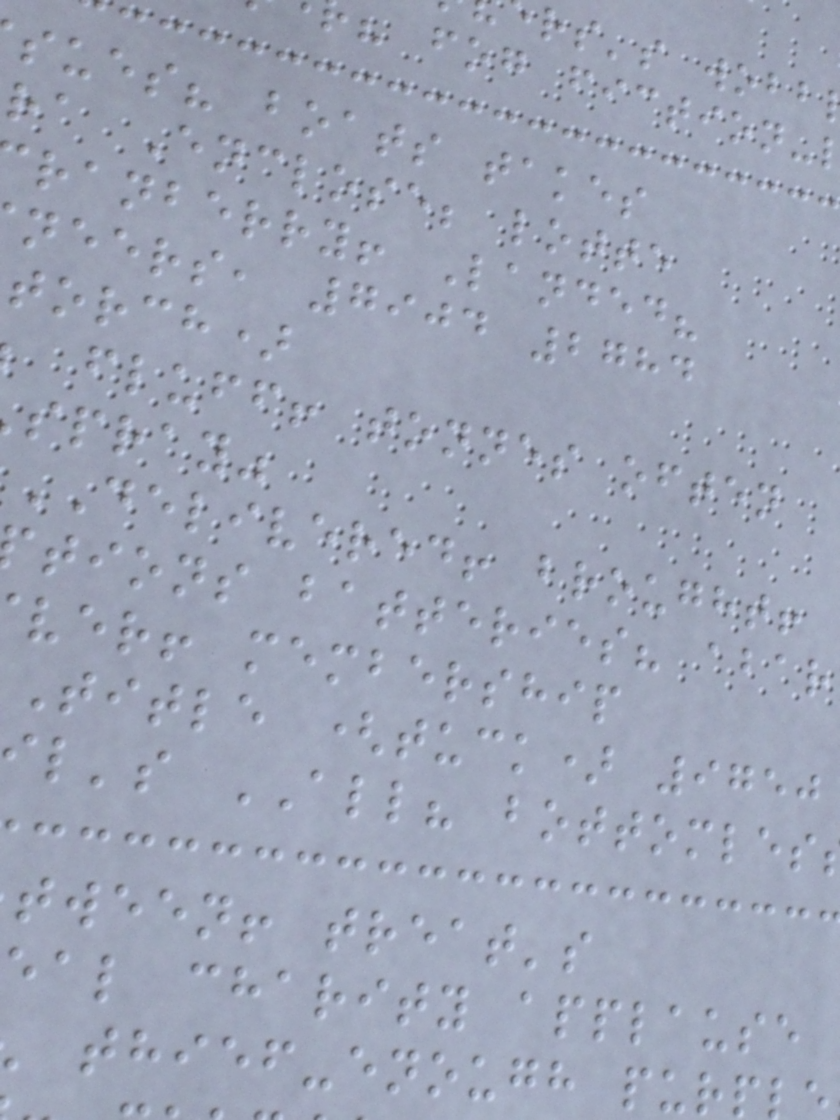rs's wobb
fog fiction-
sues? boats takes
ra Enclose; lotte
ranberry! Landed?
neers, 7904 2784
torch)
fluff! tonnes often
spray"
DELIVERED! brought!
tions batteries? abar
ver! membership
Title (tuck) 9750
l's ALL? bottomles
tween! treat's
al charity applause
thief-enough purp
